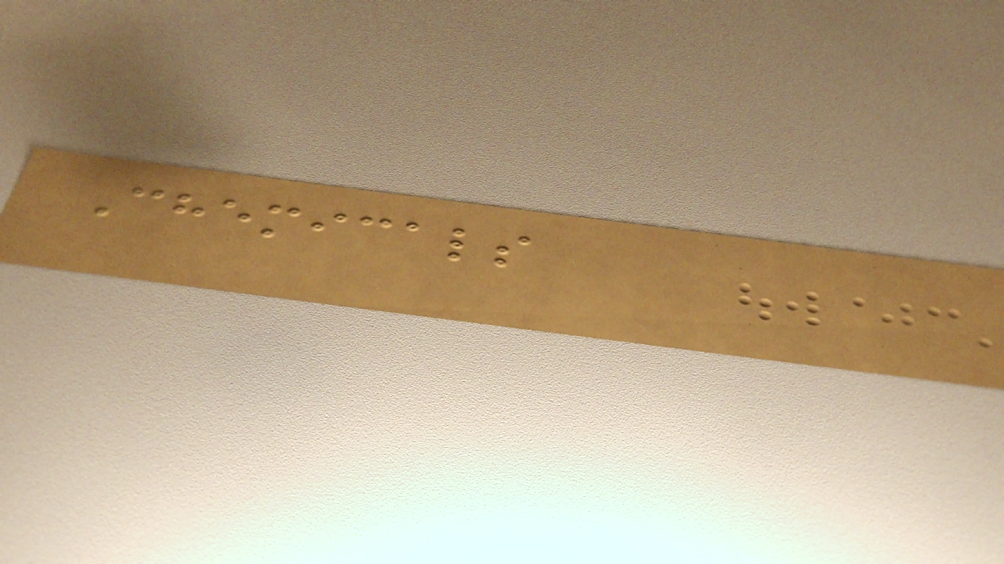Chemicals
